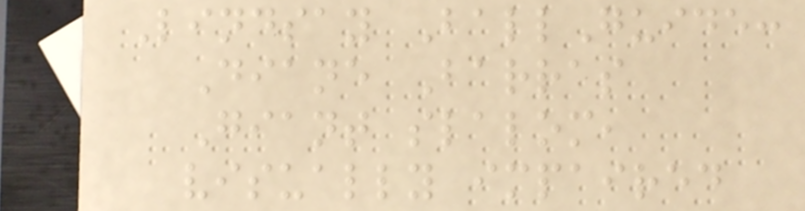Lindsay BallGuide:
Diane Barras
Giant slalom,
visually impaired
